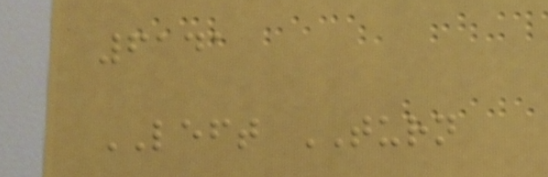6141
LEFT TURN
